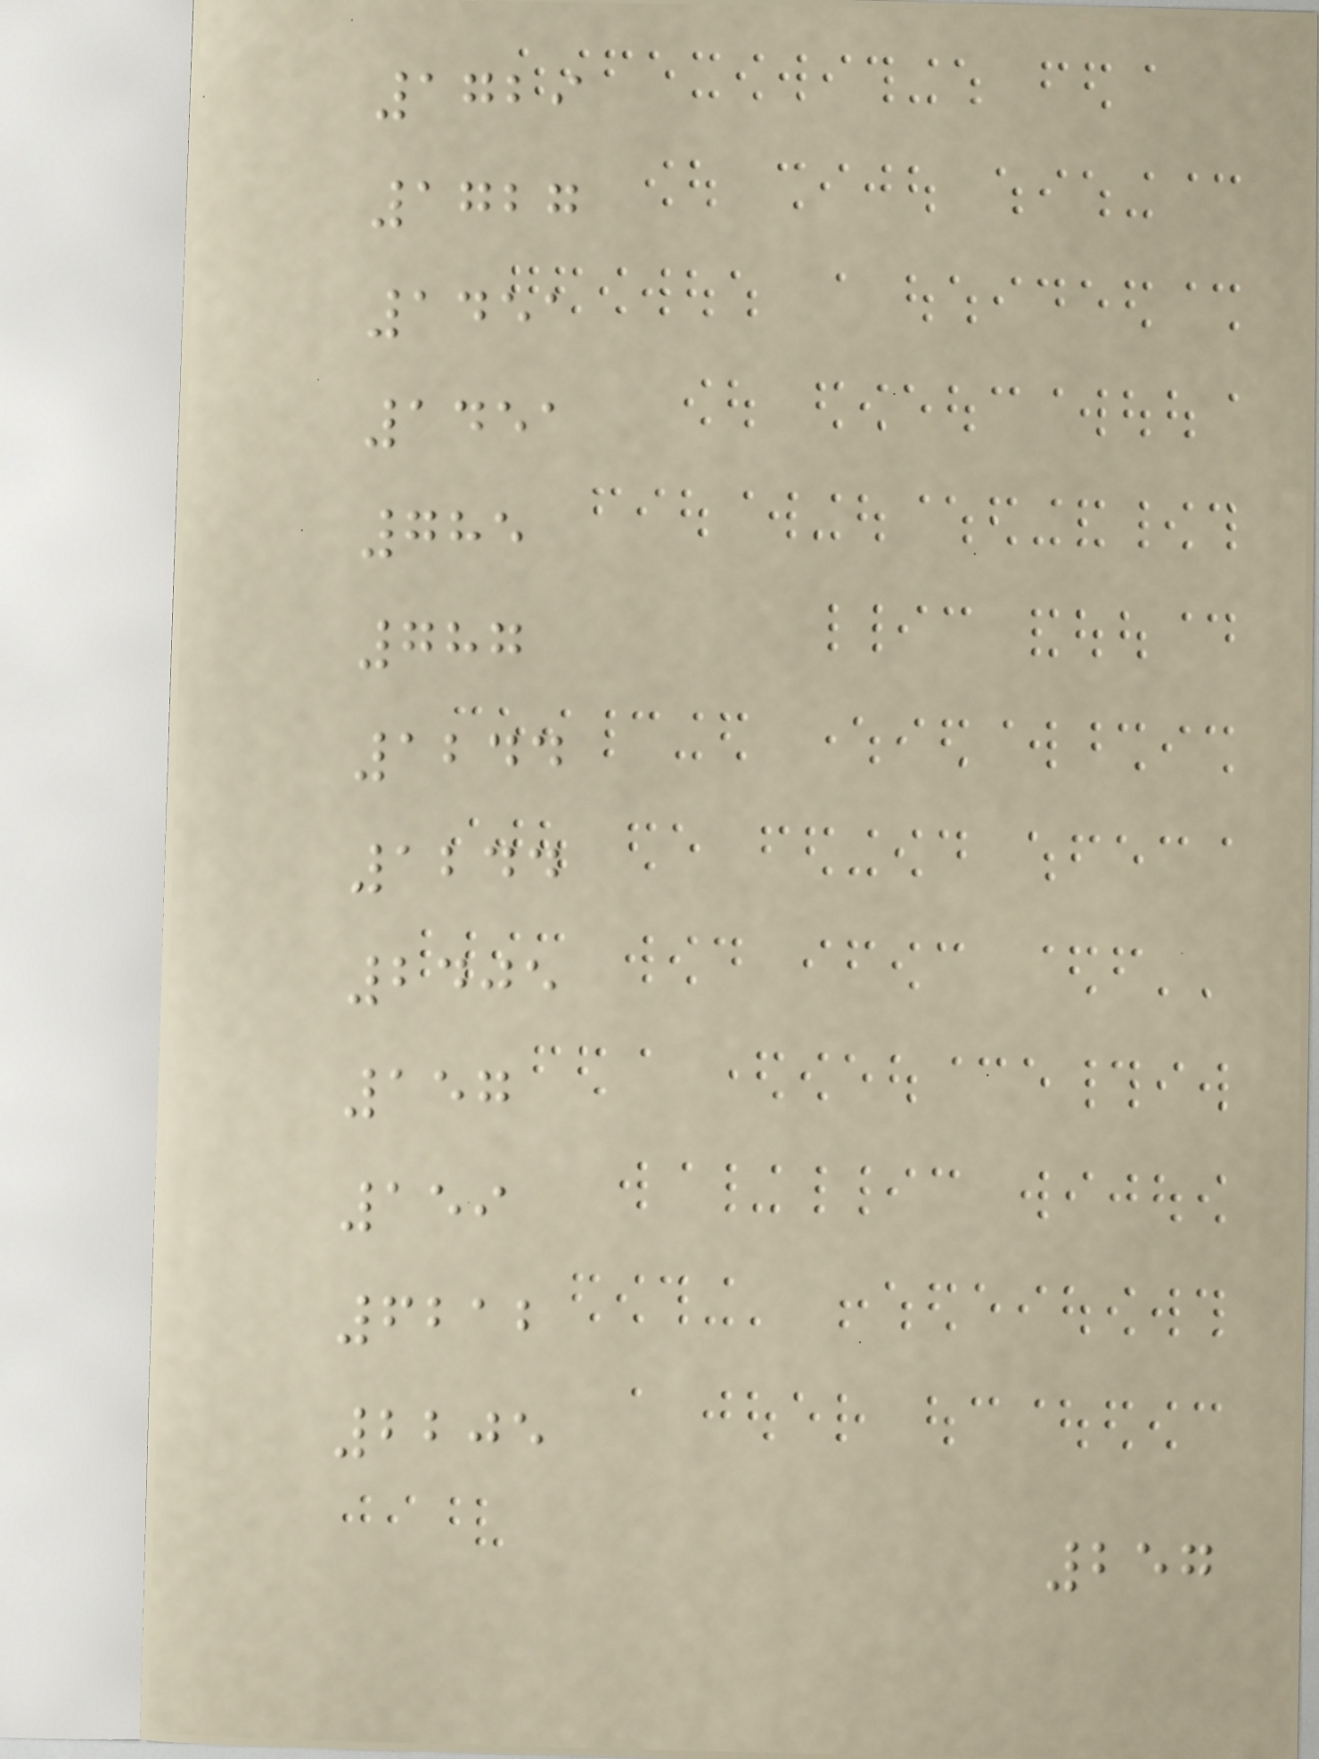1729
1727
1451
1451
785
787
1244
1244
2405
157
159
6212
2205
257
